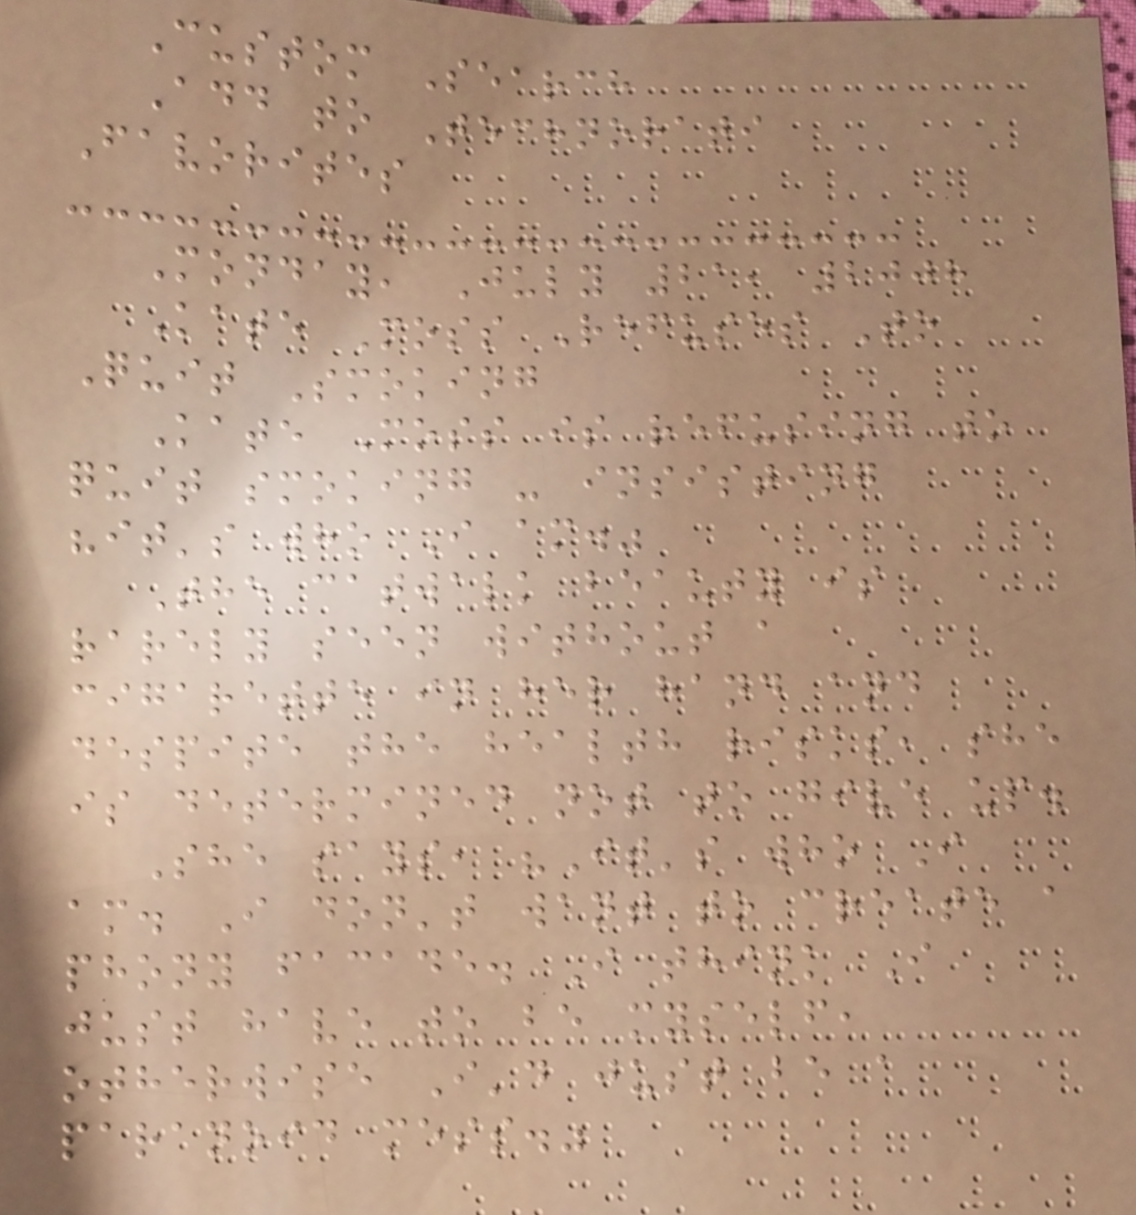Custom Search
Add to Technorati
Favorites
Monday, July 21, 2008
Kate Moss Refuses To
Quit Smoking
Kate Moss is refusing to
quit smoking - insisting
"it's who I am."
The catwalk beauty is
rarely seen without a
cigarette in her hand and
despite the health risks, she
is determined not to give up.
She says, "It's who I
am. I don't want to create a
phony facade. I think I
just have to be myself,
otherwise I'd just be a
paranoid mess."
